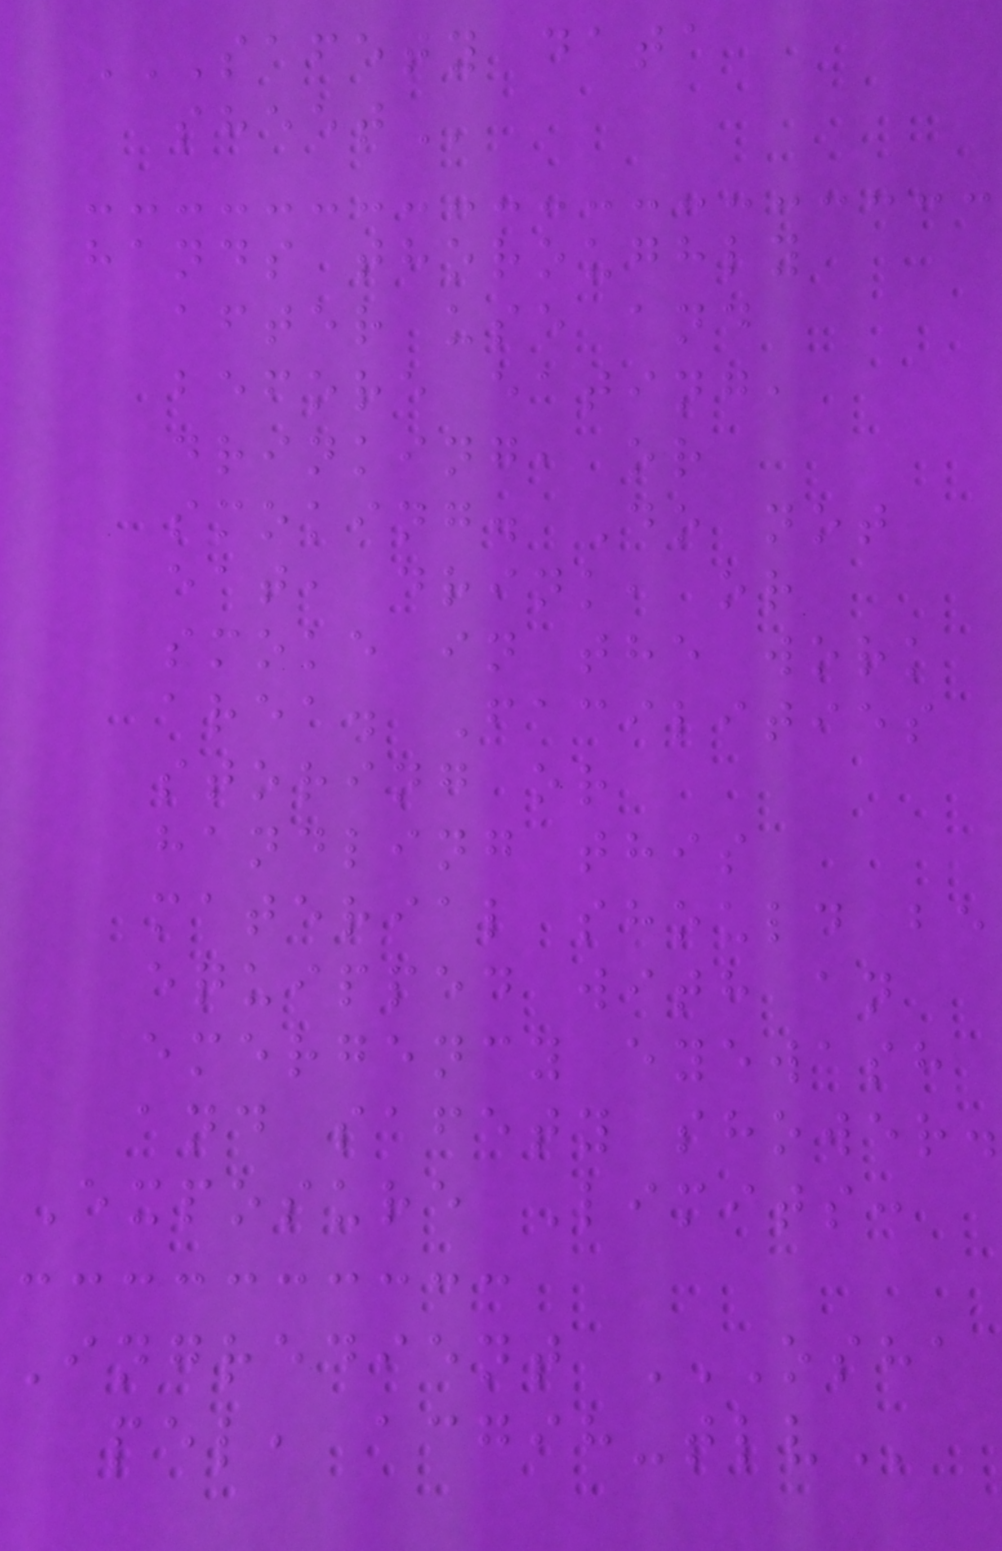SAFETY DATA
SHEET
hands thoroughly
after use and
before eating,
drinking, or
smoking. Do not
eat, drink, or
smoke in the work
area. Facilities
storing or
handling this
material should be
equipped with an
emergency eyewash
and safety shower.
Exposure Limits:
Ingredient OSHA
PEL, ACGIH-TLV
